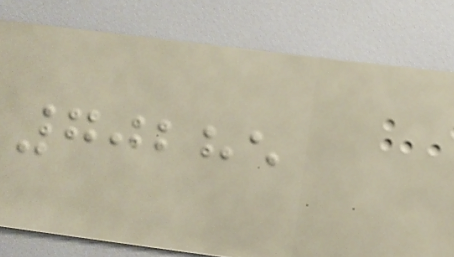70285
